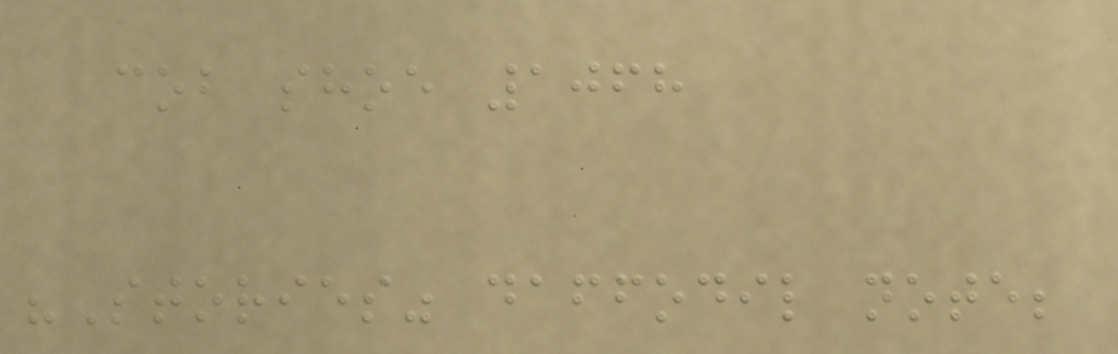cob shoe 1068
"Stories" daffodil note;
